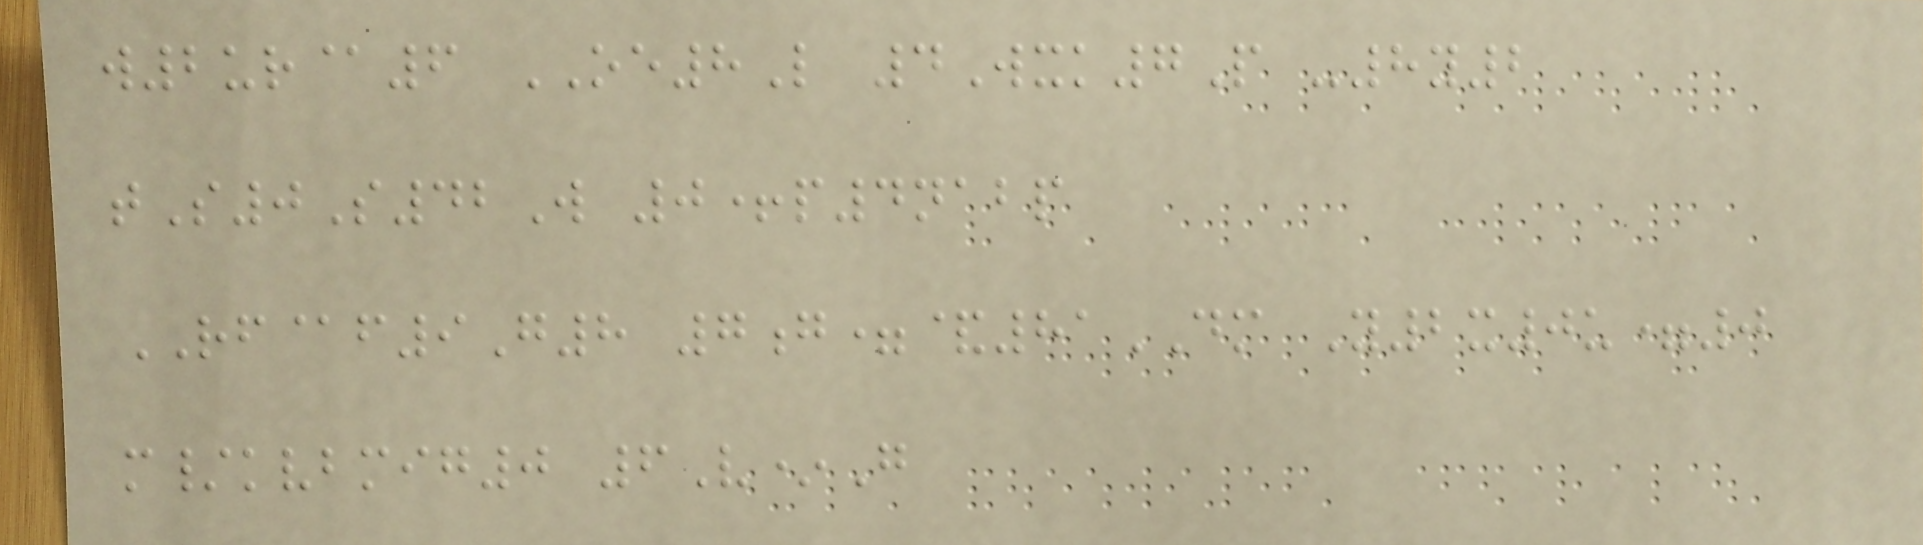w2ur@6 OE8L 4Wxk7P -8y2
tS0S42W 0+p4nabp
RF@f9G8 7g=&81DM Y2x0u=0
m/kvbmig0 6V*G
